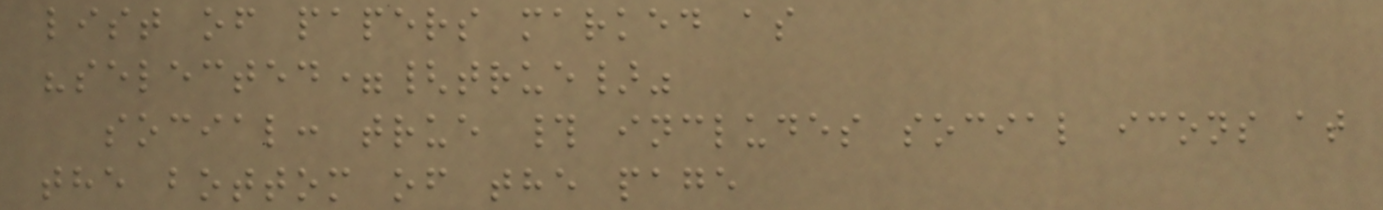list of papers marked as
"selected={true}"
social: true # includes social icons at
the bottom of the page
